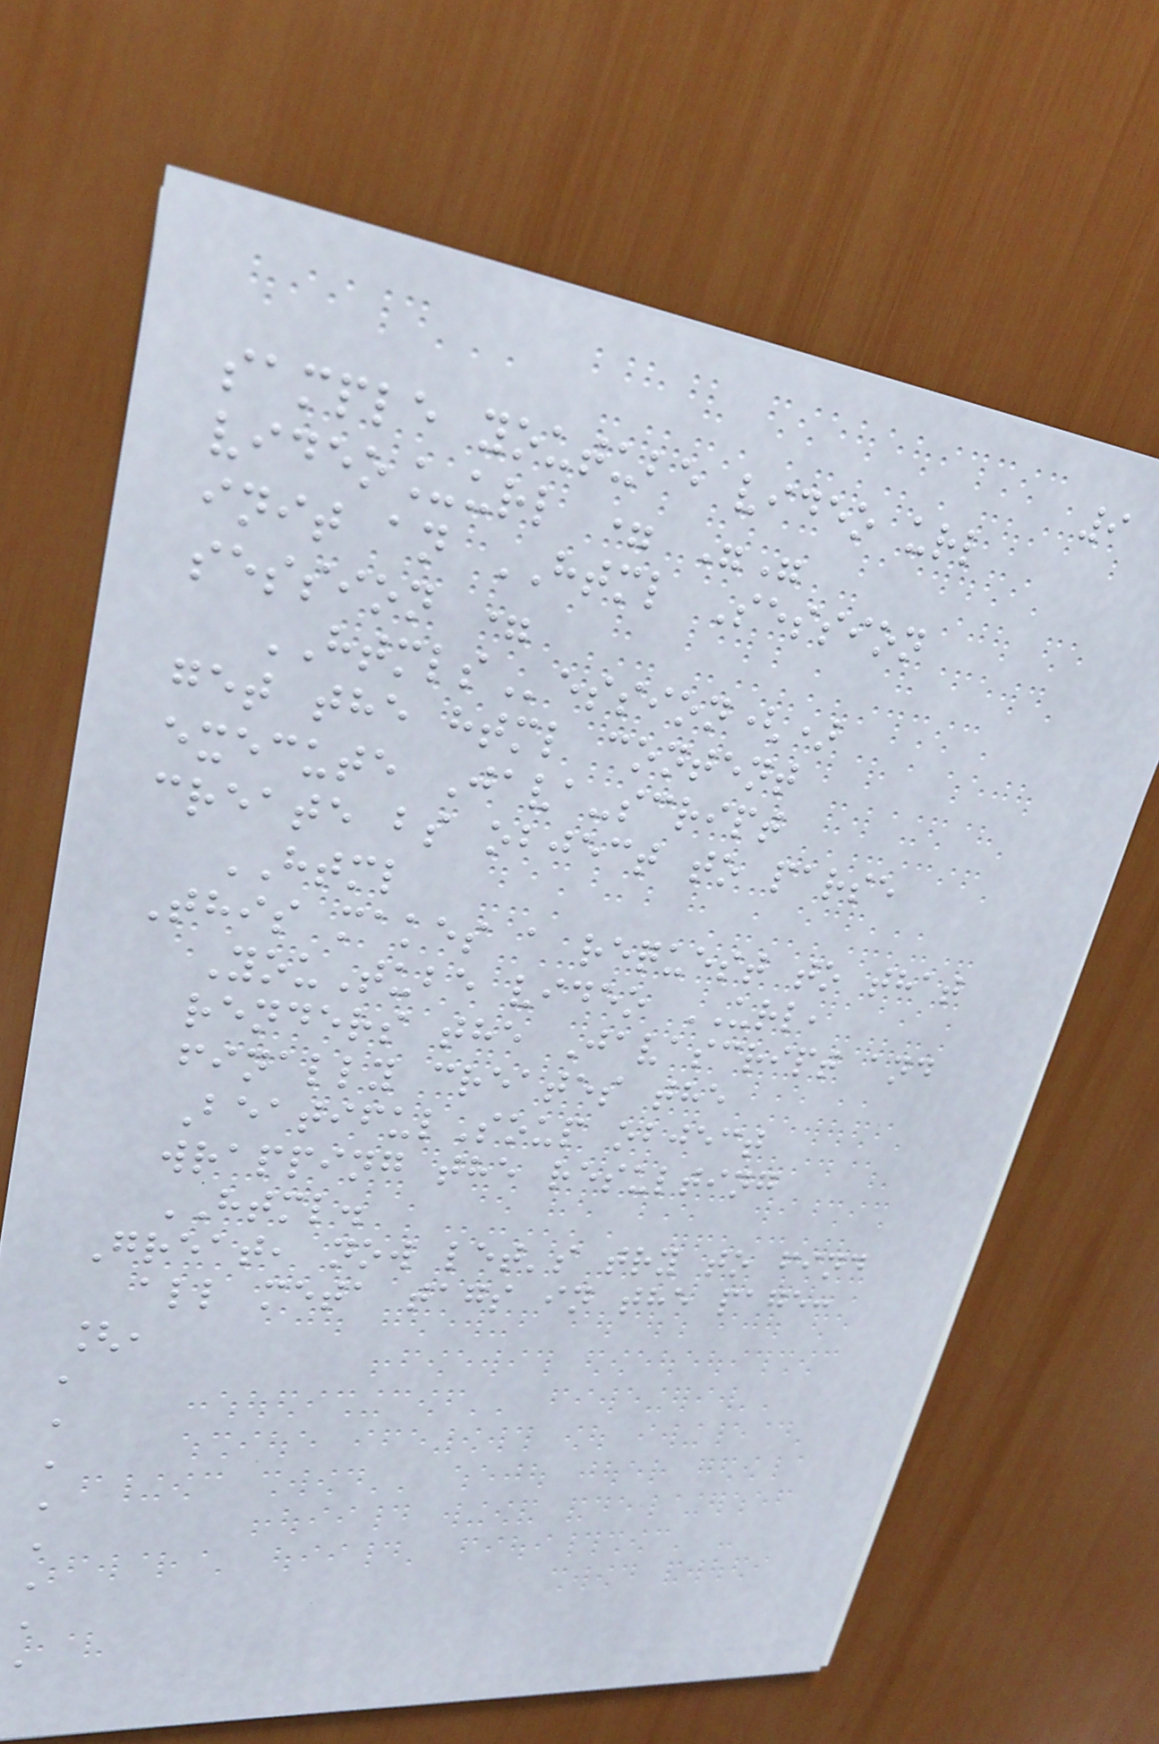9
sample youtube video url
video_url = ""
init an HTML Session
session =
HTMLSession()
get the html content
execute Java-script
create bs object to parse
HTML
This makes a request to that
YouTube video URL,
renders the Javascript and
finally creates the
BeatifulSoup object
wrapping the resulting
HTML.
Great, now let's try to find
all meta tags in the page:
[,
,
,
,
,
,
,
,
,
